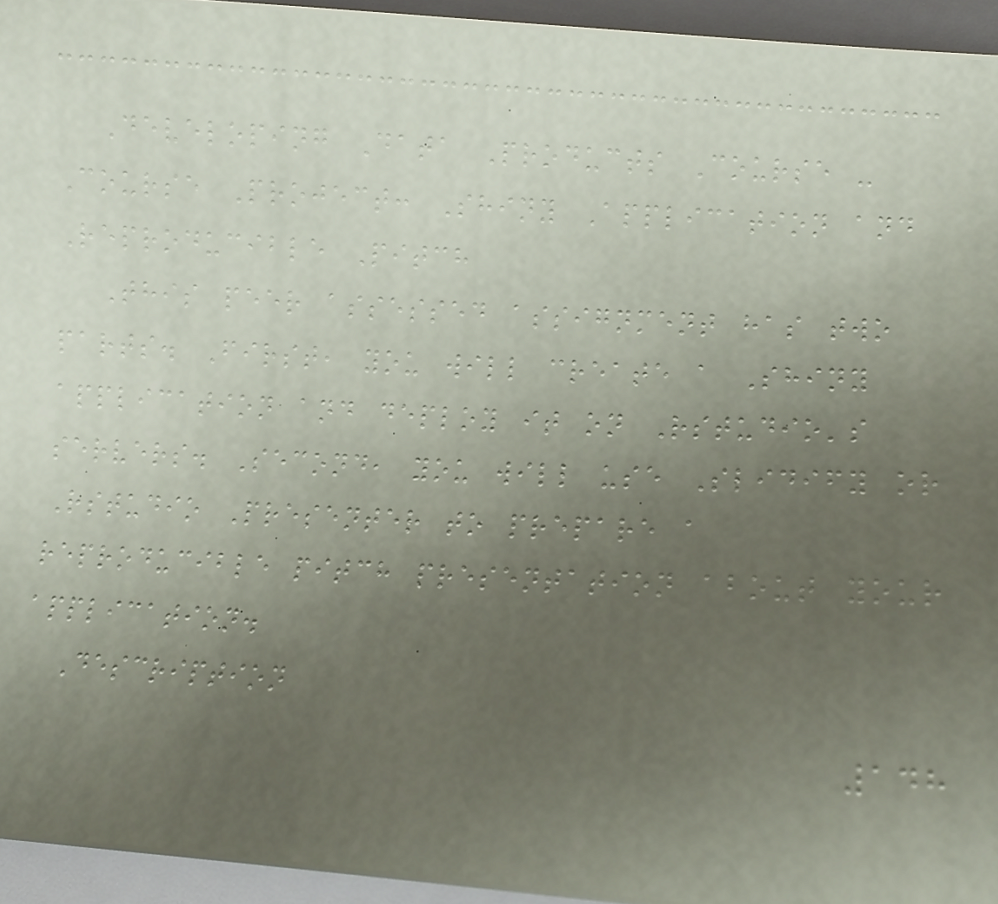Developing Data Products Course -
Course Project: Shiny Application and
Reproducible Pitch
This peer assessed assignment has two
parts. First, you will create a Shiny
application and deploy it on Rstudio's
servers. Second, you will use Slidify or
Rstudio Presenter to prepare a
reproducible pitch presentation about your
application.
Description
148
